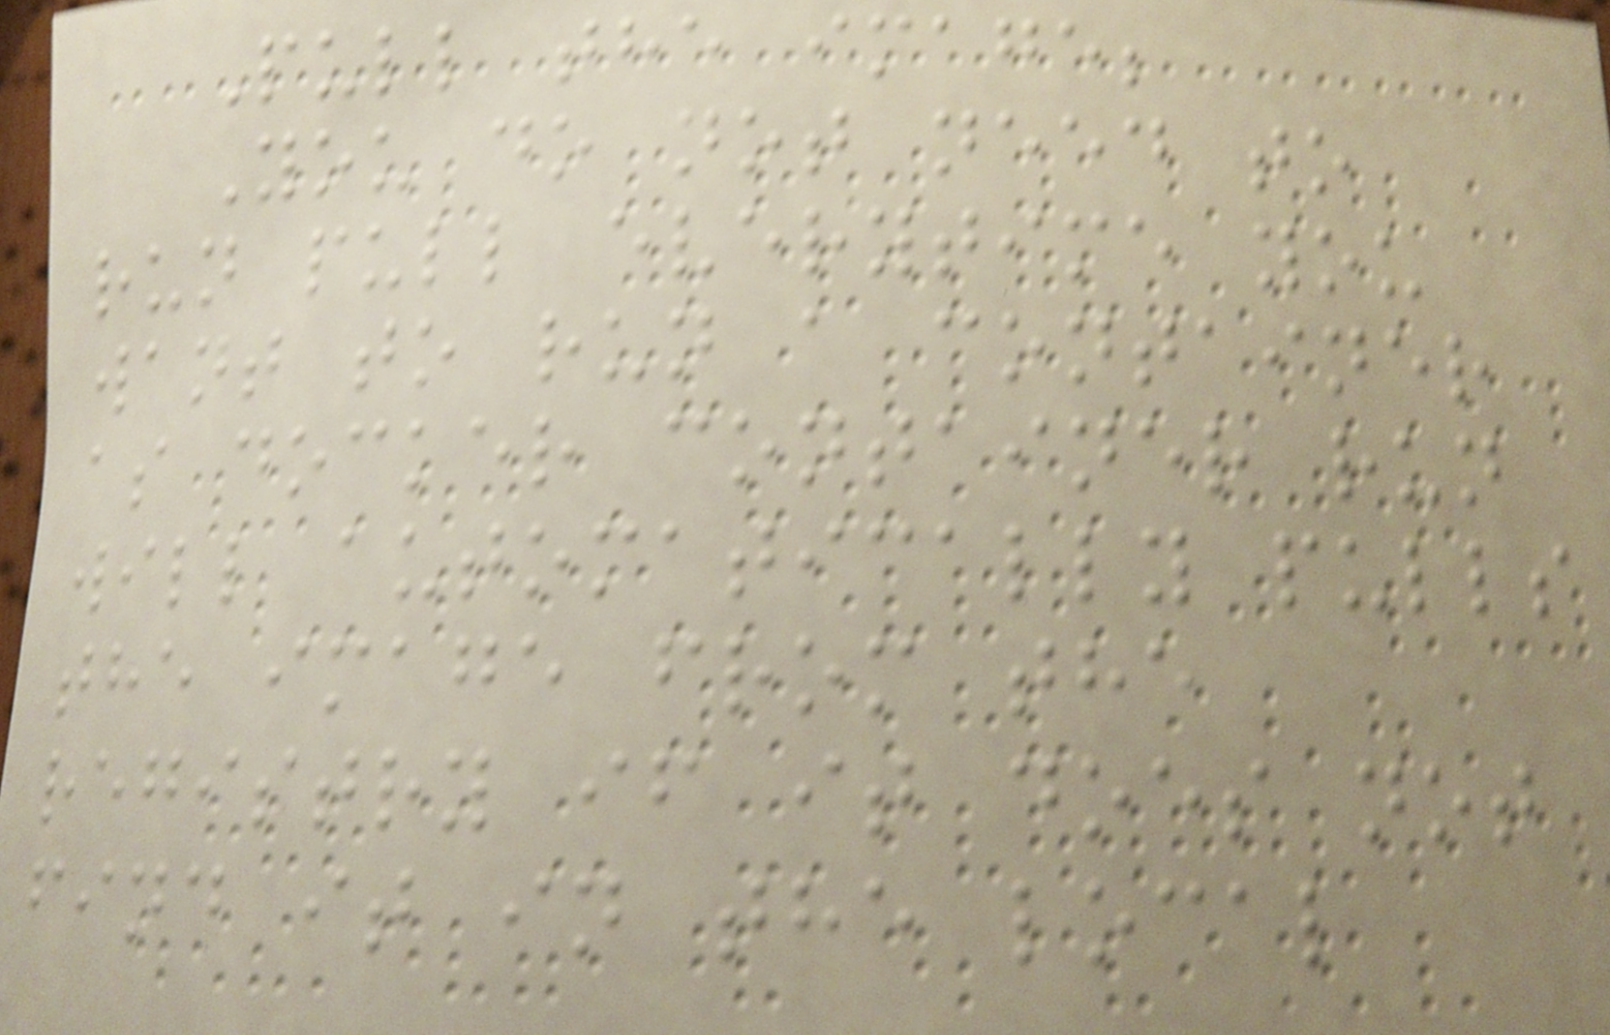Pull the image;
You do not need to
run pull everytime you
want to run a container
as docker container run
will automatically pulls
the image from the
registry if it does not
find it in the local
